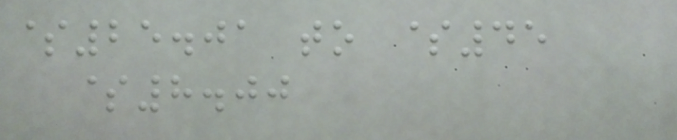$25.01 to $45
$8.00
